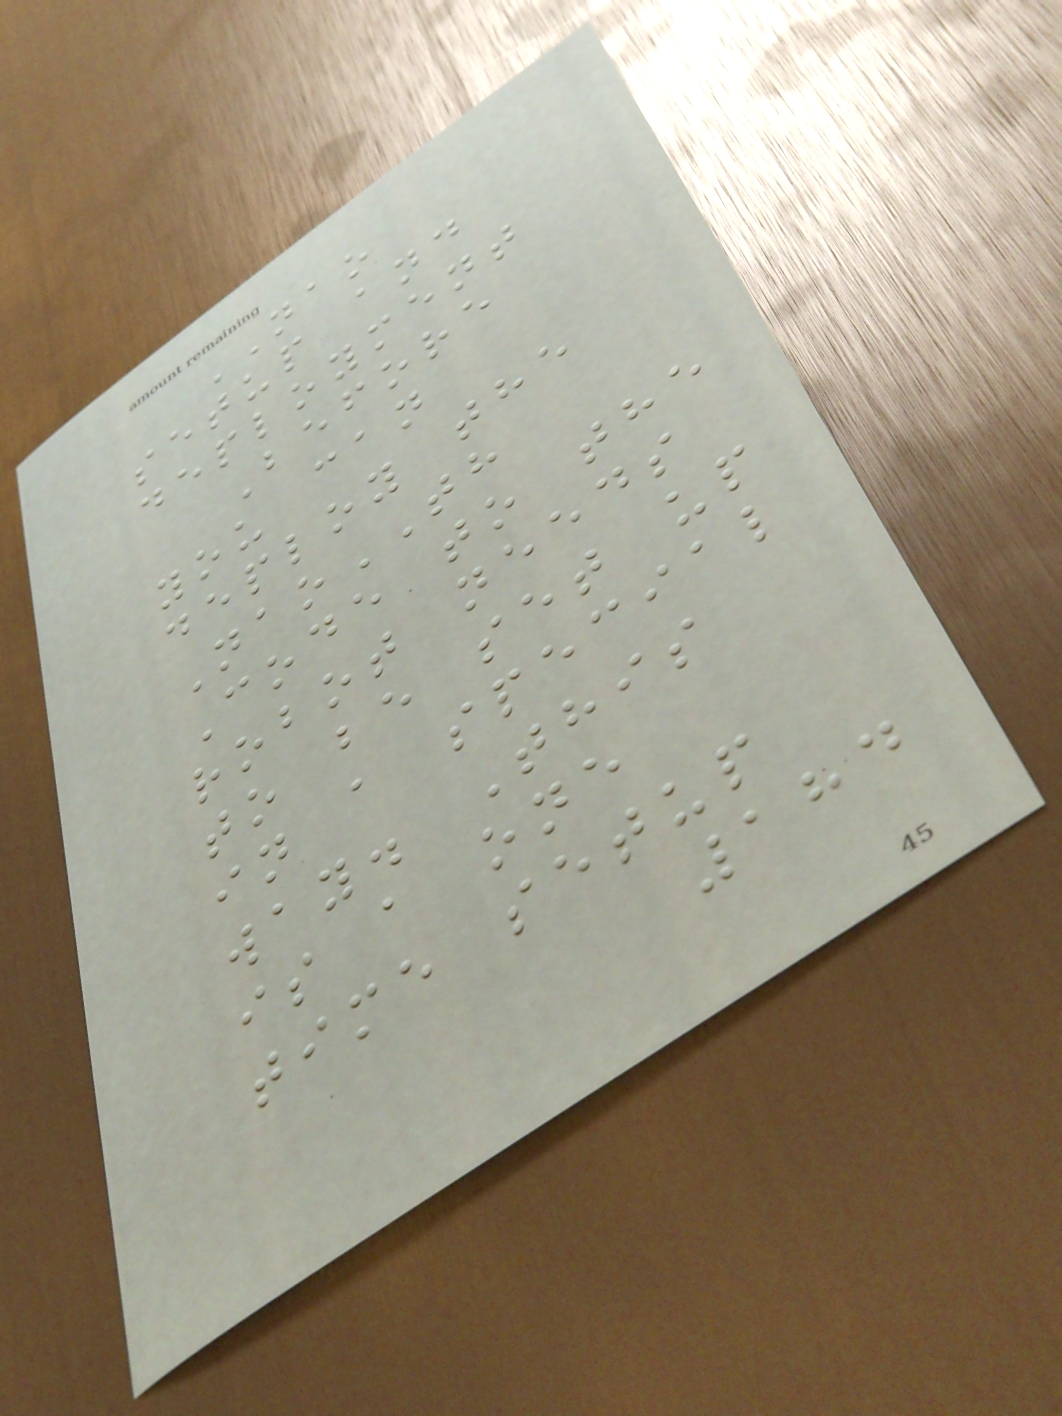NAO
setup and
deployment
Before
you can
deploy the
NaoTH
Code to the
robot needs
to be set up
in a special
way. This
is a one
time setup
184
